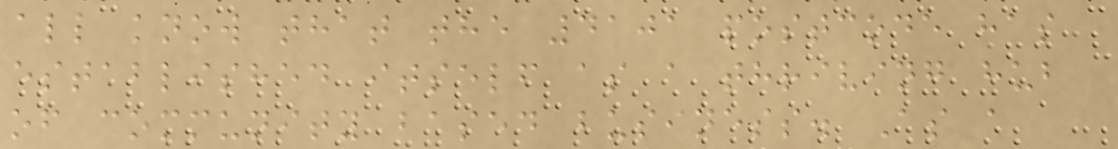all know that the 4101 postcode has
established itself as a thriving hub
of community based business. As a
